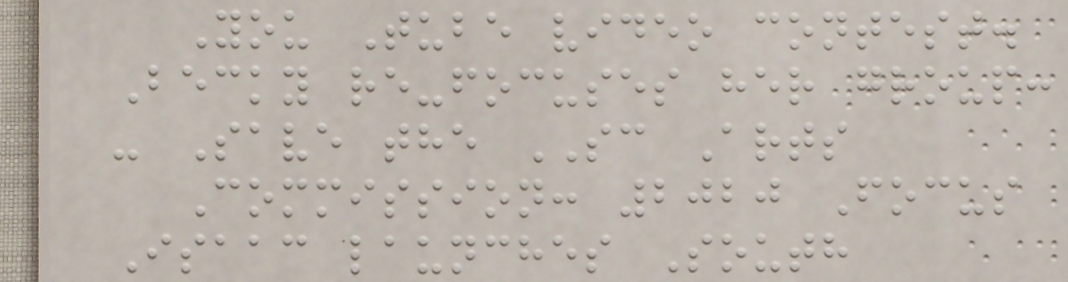You Tube video contest.
Becky re-focuses her group:
- Save the SC Arts
Commission: 2020 Focus
Isaac launches South
